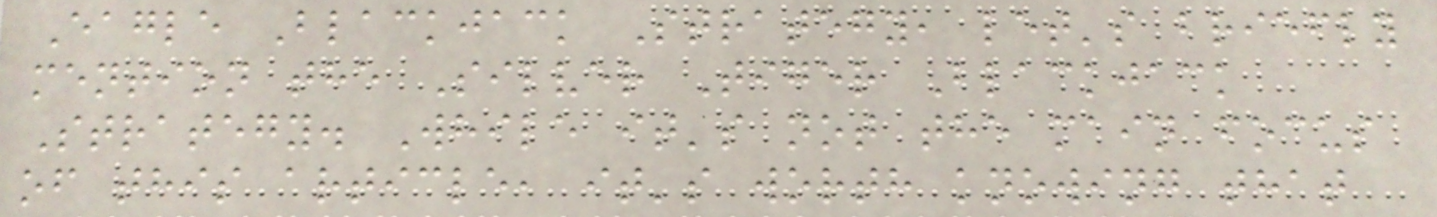Eagle Blackjack Strategy, let's briefly
mention the Silver Tiger Blackjack
Strategy. While it's not the main focus
of this article, it's worth knowing that
